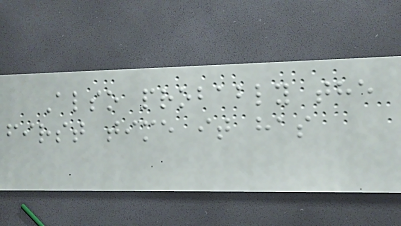Also probably the
first time it has
